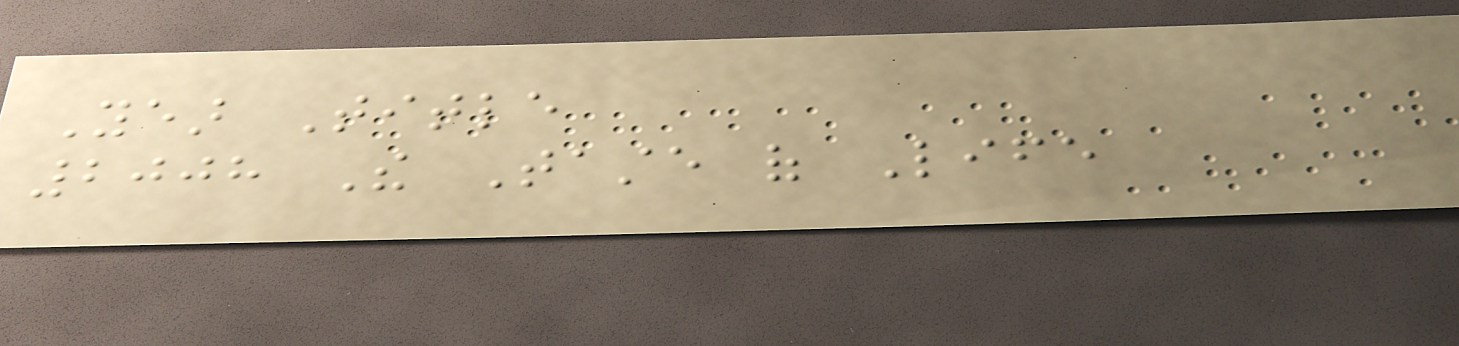Year Title
2008 The Taste of Life
